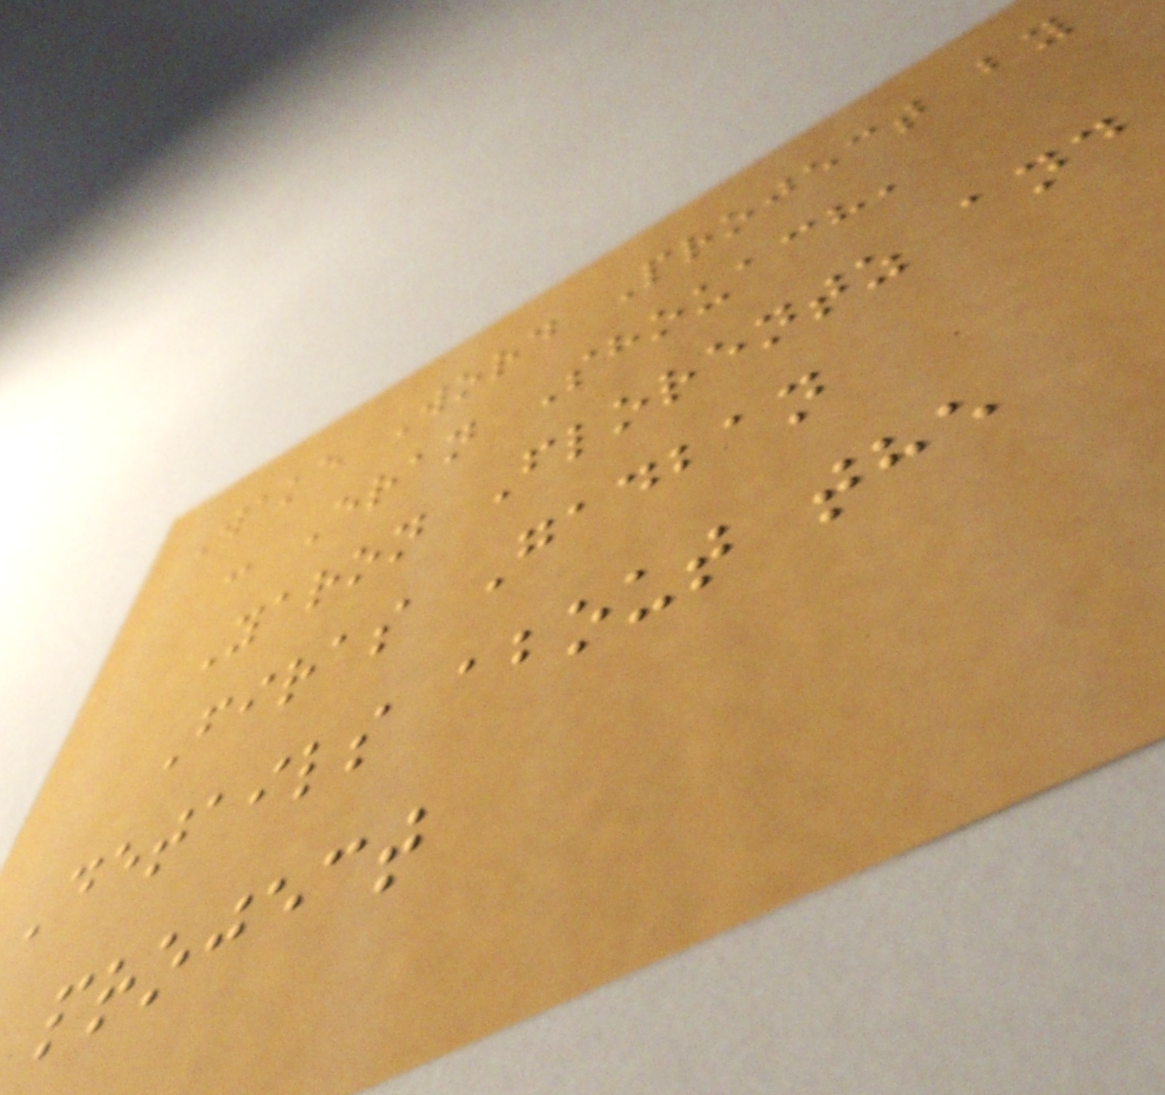Wake Word Project by
: Eran Shouach,
Yaron Florentz and
Firas Gadban
Details about the
project
